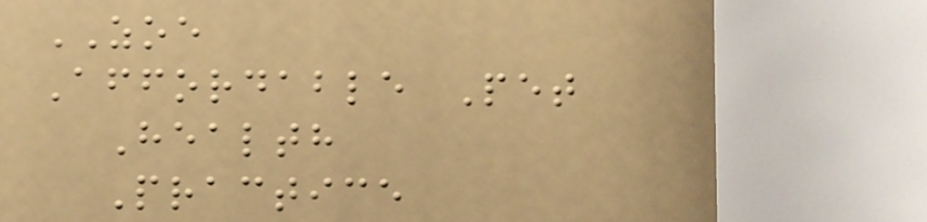ZOE
Affordable Pet
Health
Practice
